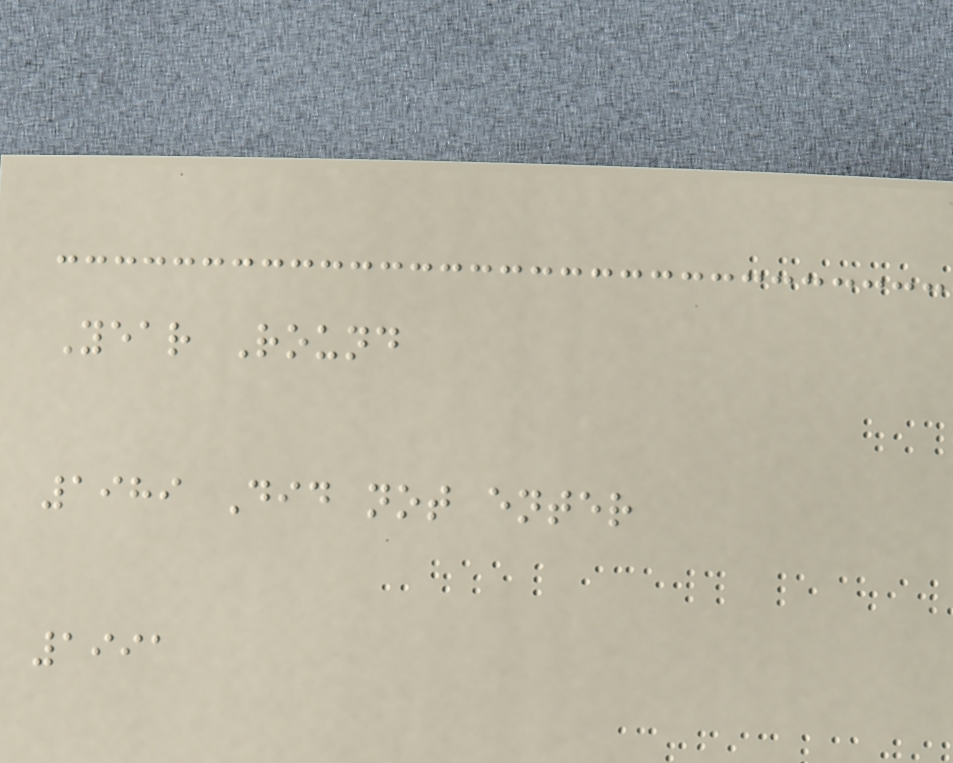Year Round
1989 Did not enter
1991
